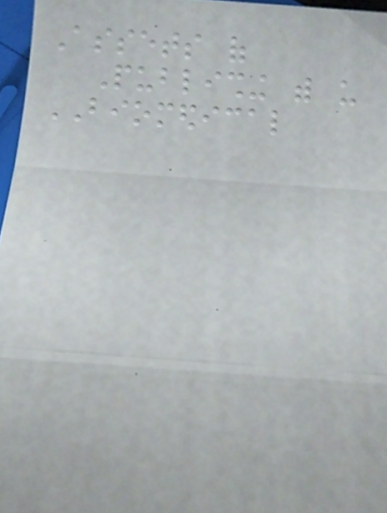Assets of
Publishing with us
BIOMEDICAL
